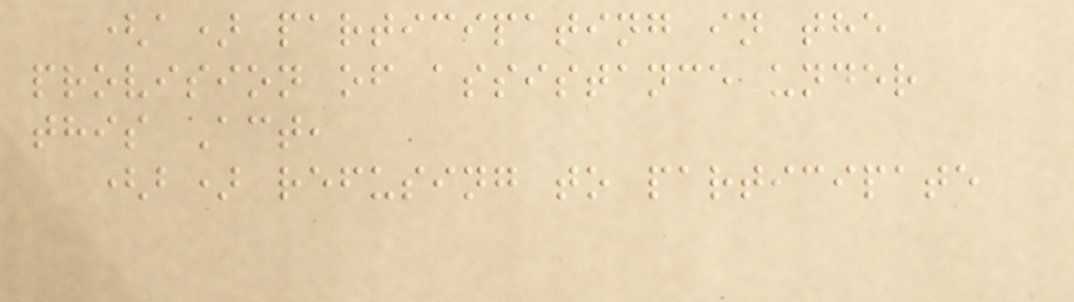(a) participating in the
provision of assistance under
this Act,
(b) refusing to participate
